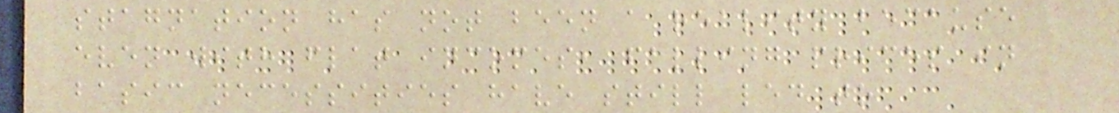stagnation has not been a reality because
even with flat incomes, falling prices in
basic necessities have still led to
